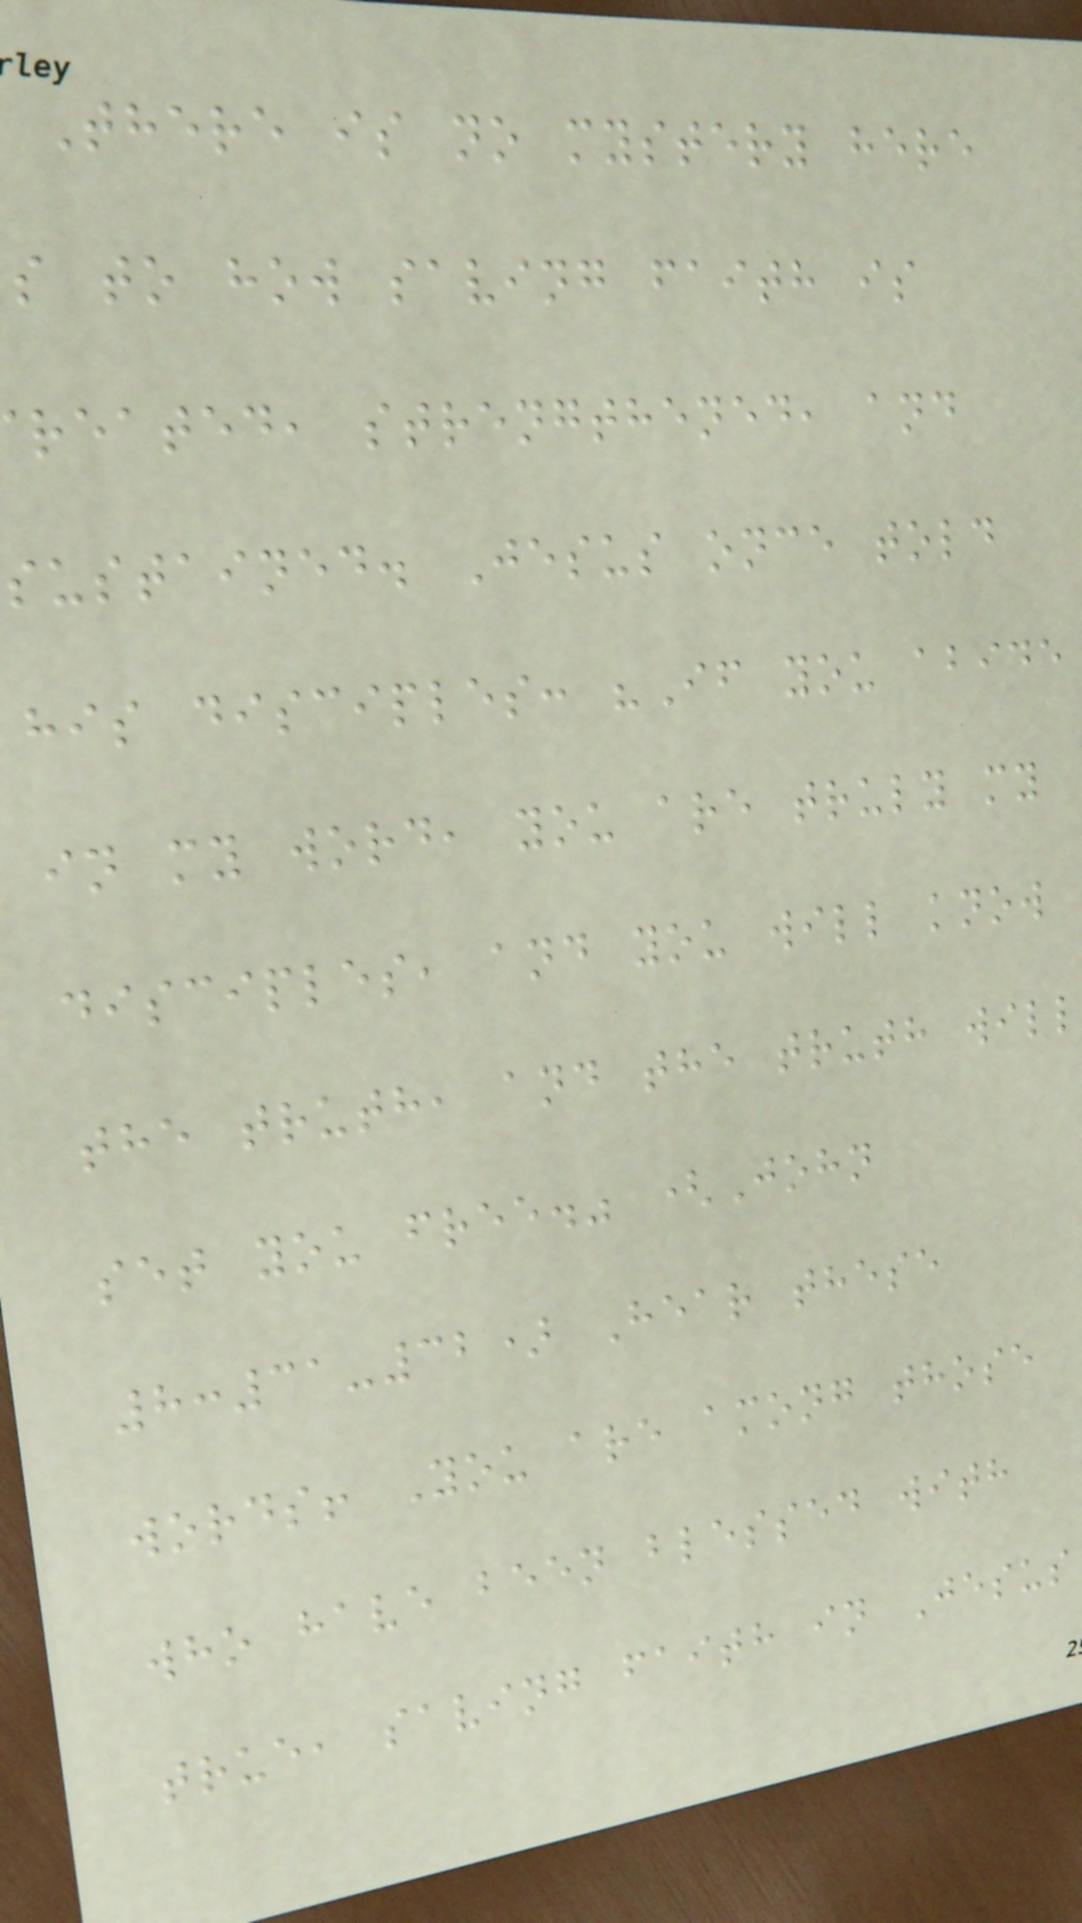There is no mystery here
s to how saving faith is
reated, strengthened, and
sustained. Jesus once told
his disciples: "If you abide
in my word, you are truly my
disciples, and you will know
the truth, and the truth will
set you free." (John
8:31-32) Hear these
words! You are among those
who have been blessed with
true, saving faith in Jesus
